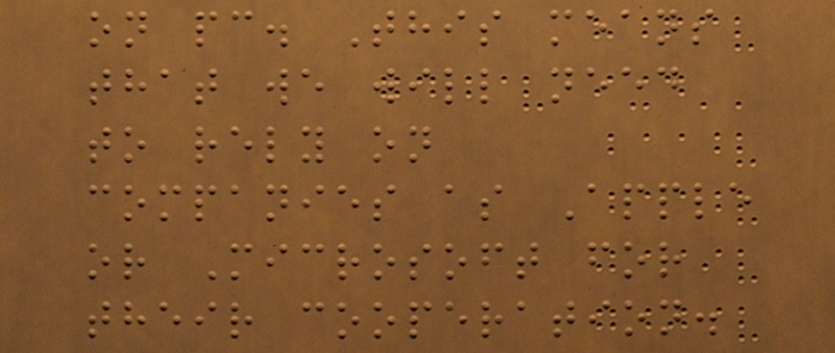on pc. This means
that we will need
to rely on
companies as Apple
or Microsoft for
their cooperation.
